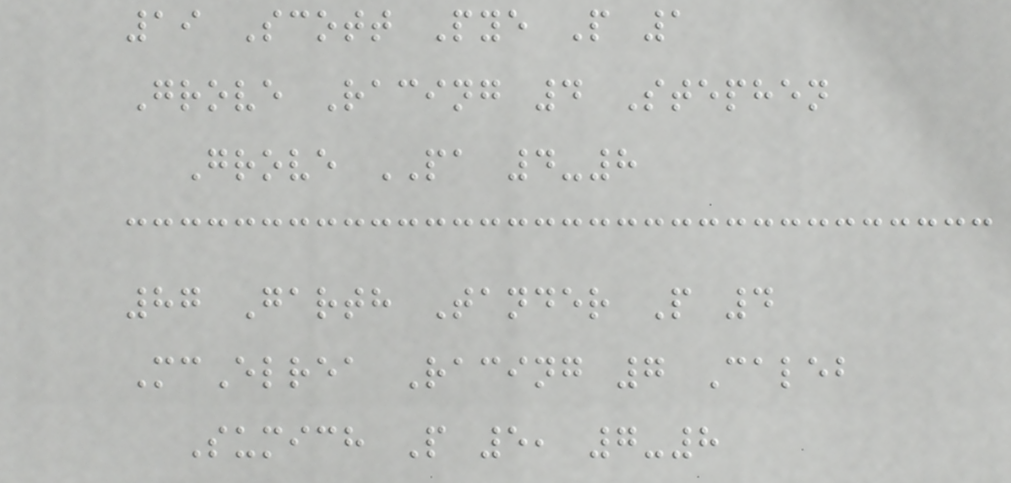19 Scott Pye P 1
Grove Racing 4 Stephen
Grove PA 4-8
87 Garth Tander P 4
McElrea Racing 7 Caleb
Sumich P 5, 7-8
